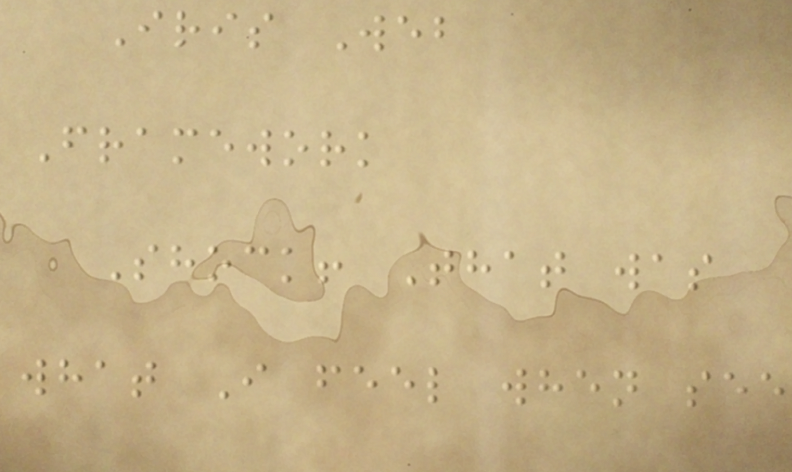Iris Web
Framework
Shock! That was
what I feel when see
